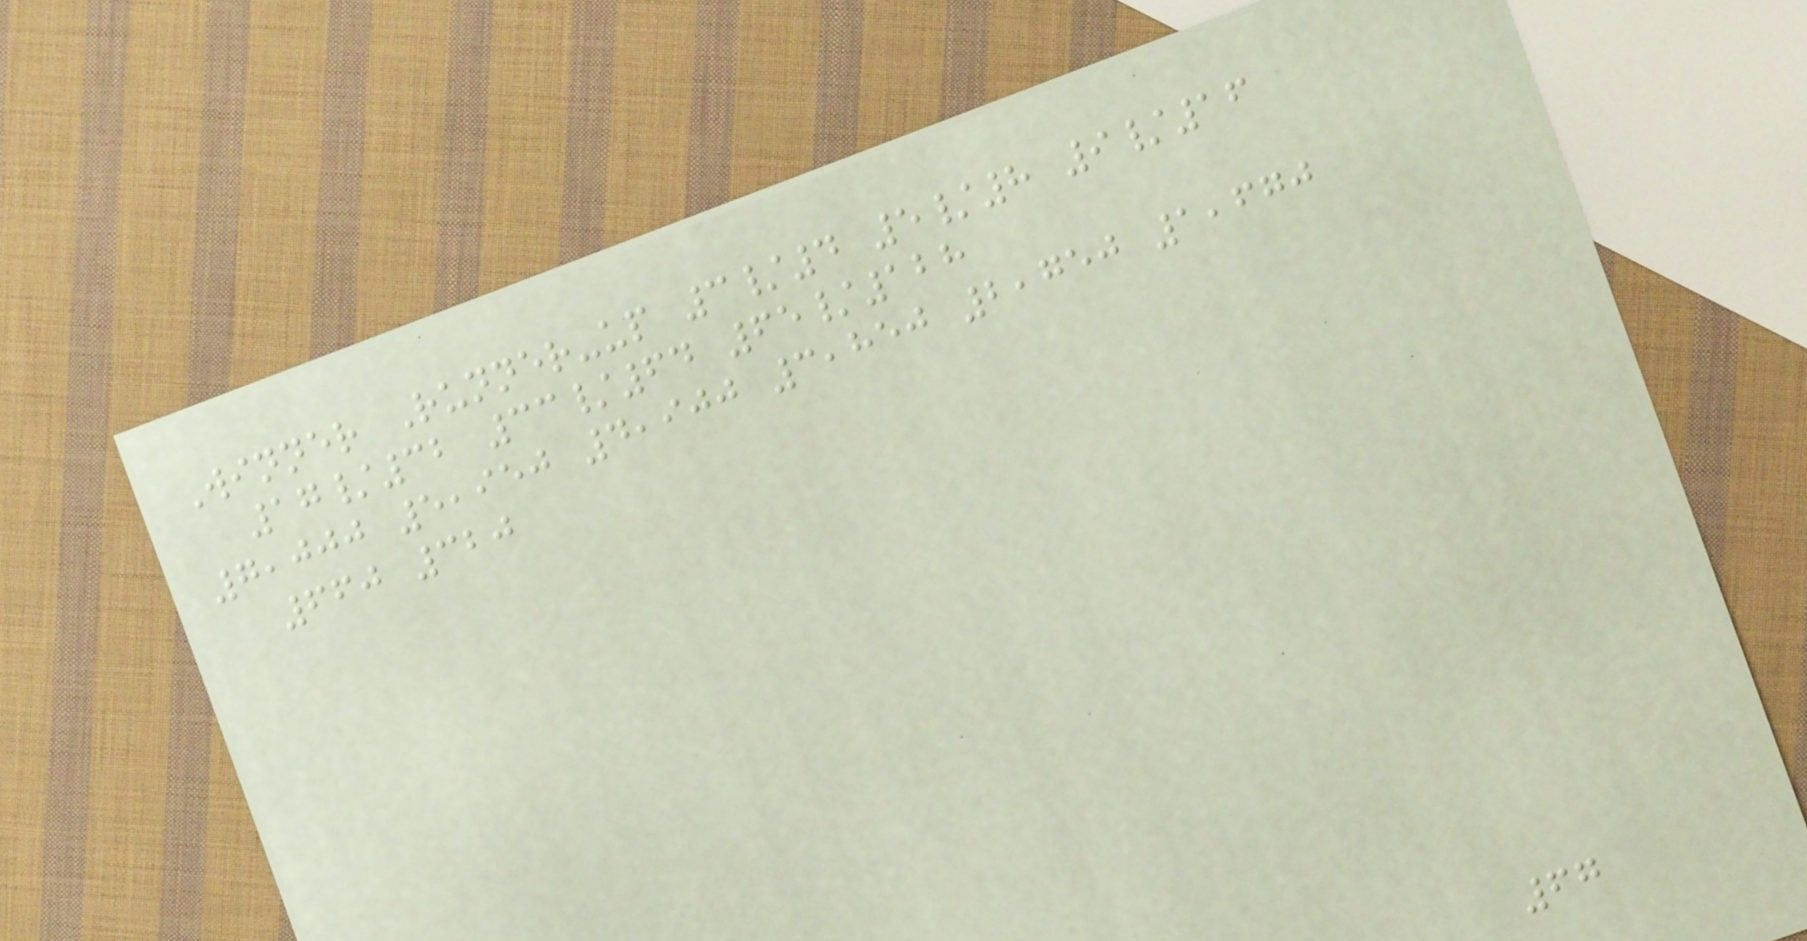Winner Runner-up 3/4 5/8 9/16
17/32 33/64 65/128
7,000 5,950 4,900 3,850 2,750 1,670
660 320
67
